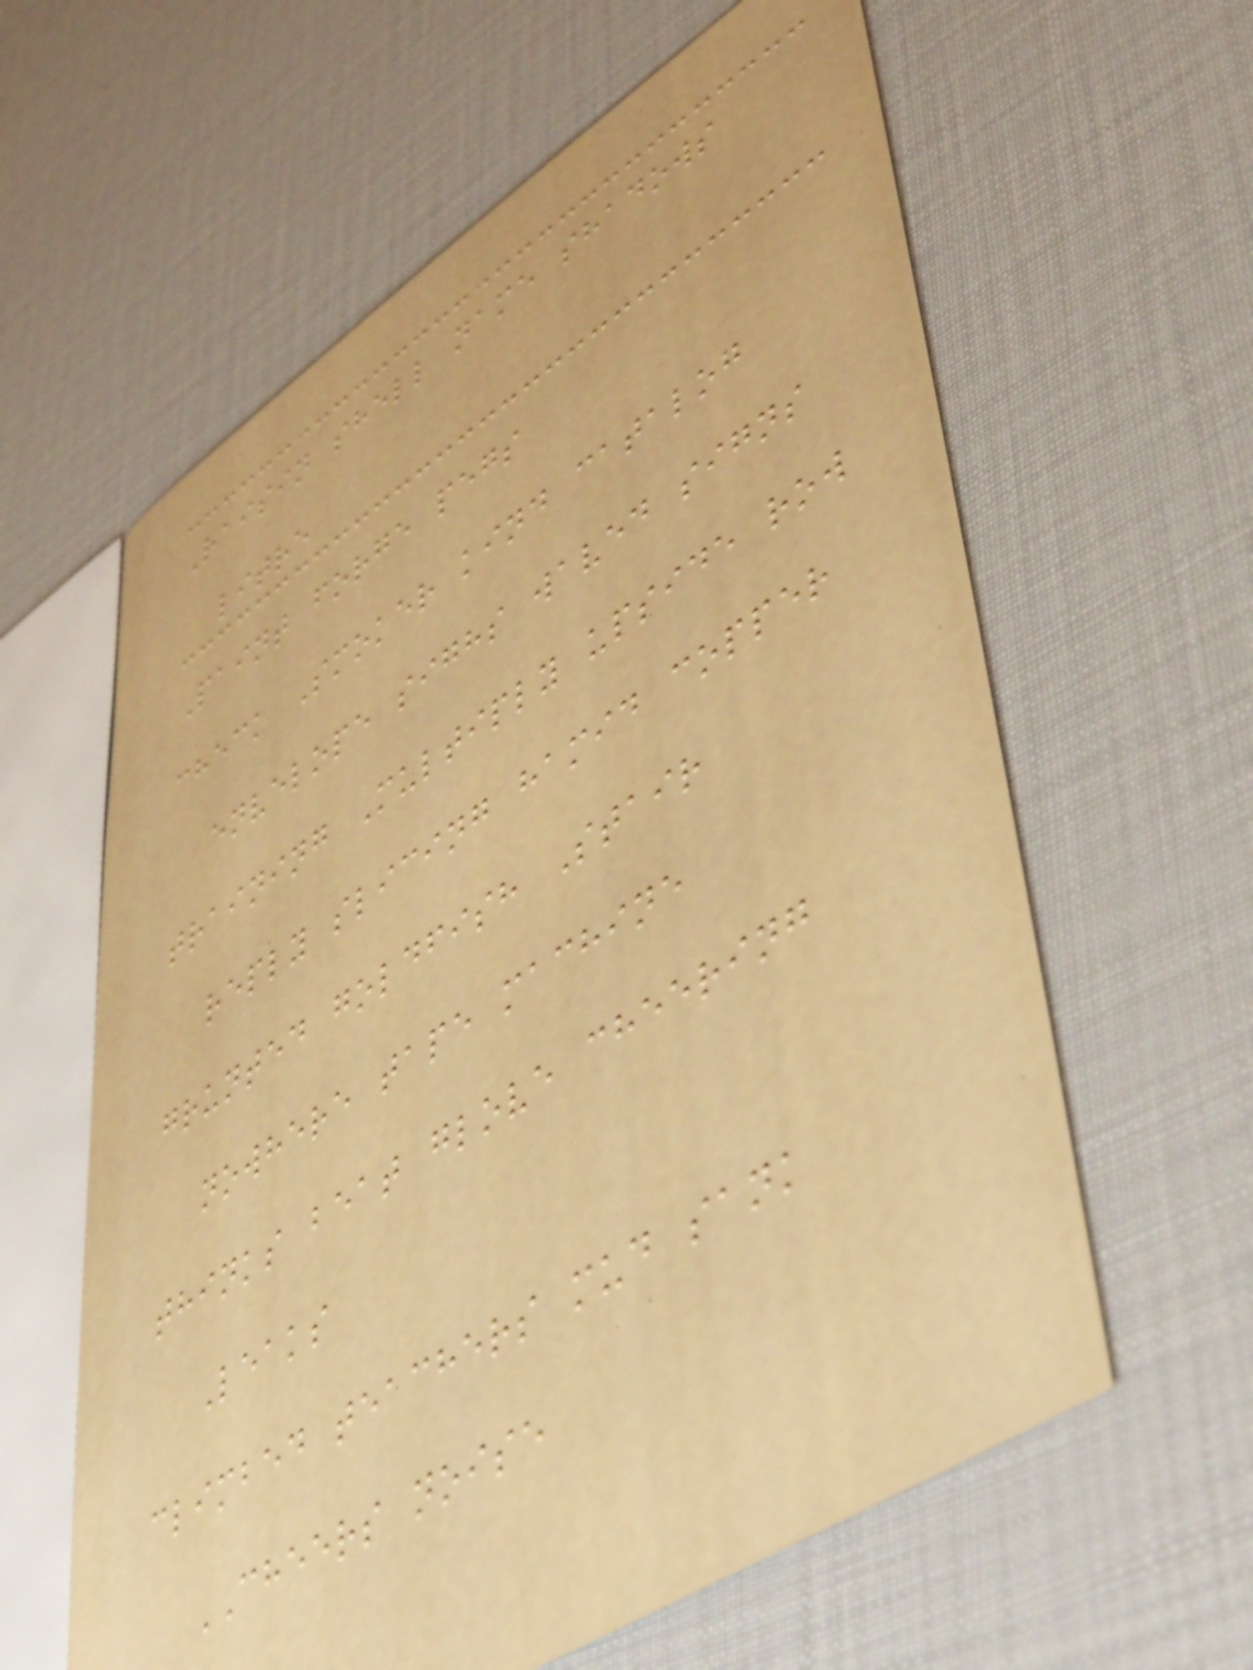Raisin shell name shadows
litre
Paint forge pegs
check Smoker kind catalog
envelope sighs waved signs
training Multiply upside row
reply slicing hamid copper
grunted goldfish Stair
nowhere tape machine
thinks beat glove cheering
Leaks
climbed teachers mud sank
CHEERS noise
